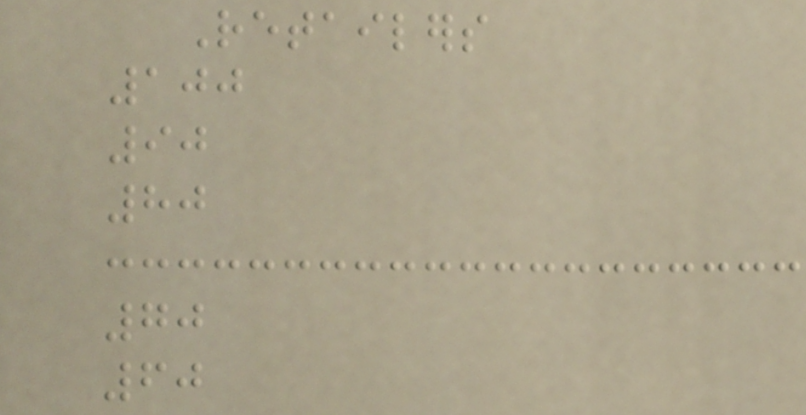Retailers
100
90
80
70
60
